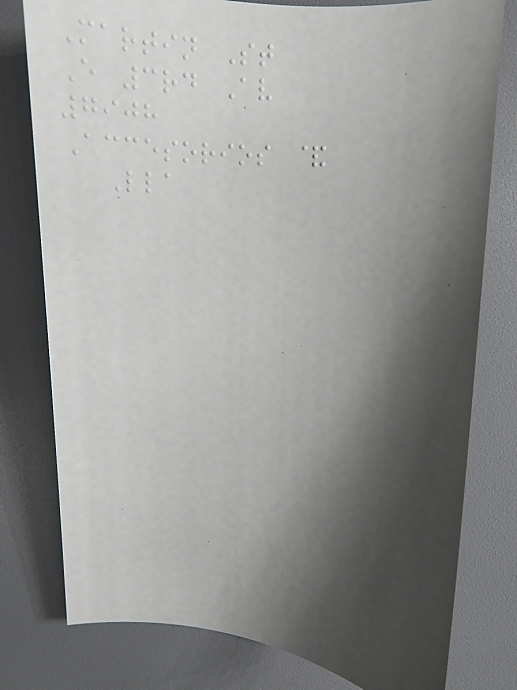Martin St
E 3rd Av
7908
Accesorios &
Lla
